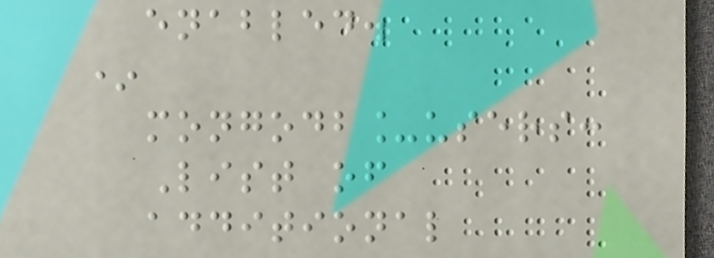enabled.
*
mongodb_users:
List of
additional
